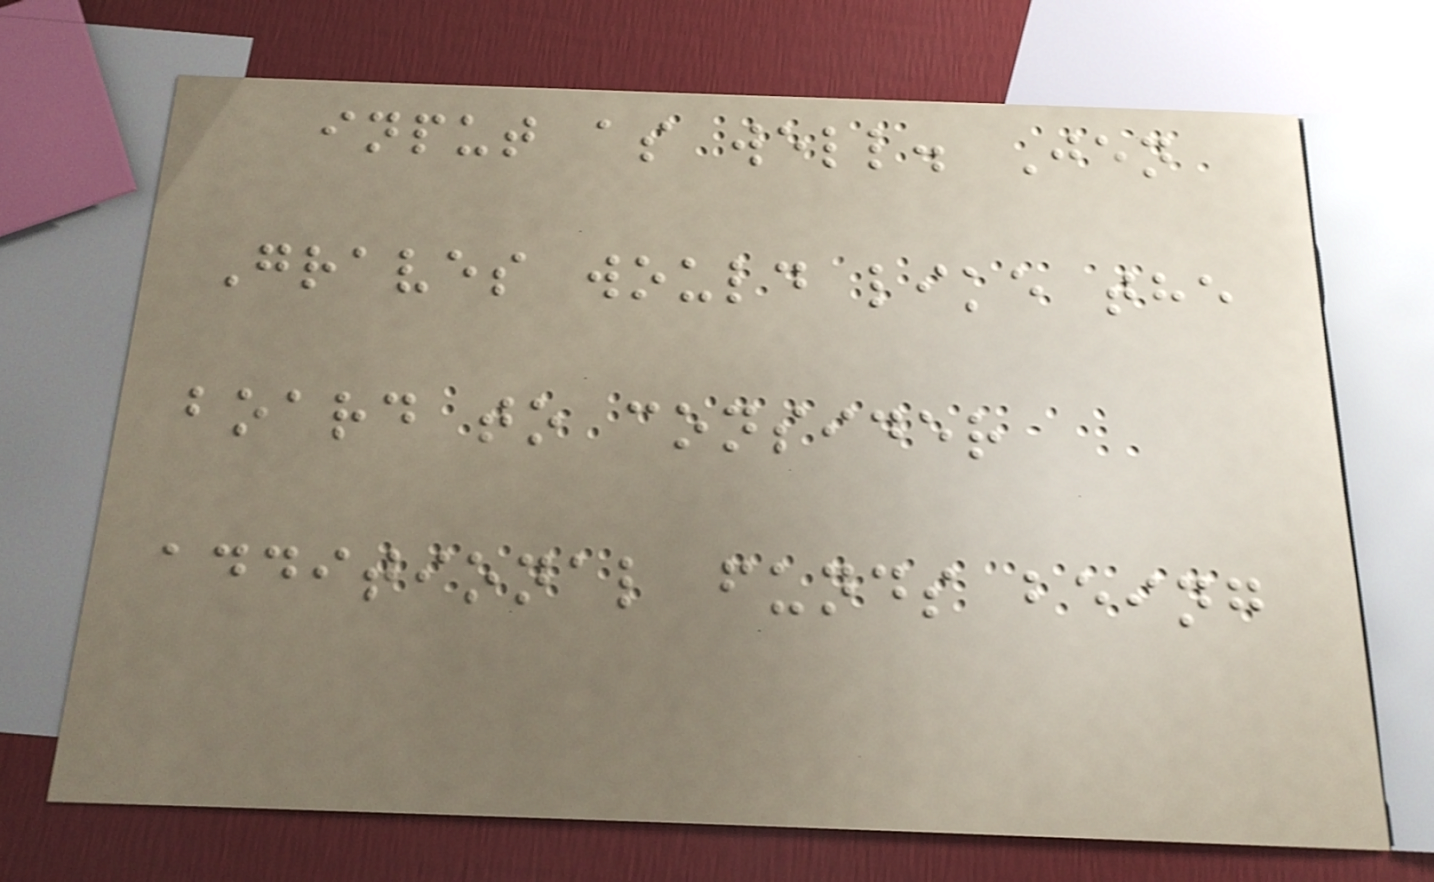input as well. Jen
Graves would like the
board to consider
additional funds being
